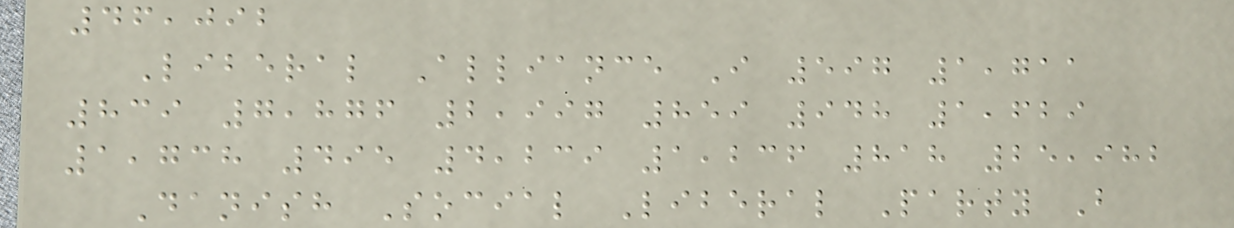46,092
Liberal Alliance I 597 1,711
839 7,876 2,997 859 948 1,629
1,738 495 4,239 1,236 818 25,982
Danish Social Liberal Party B
